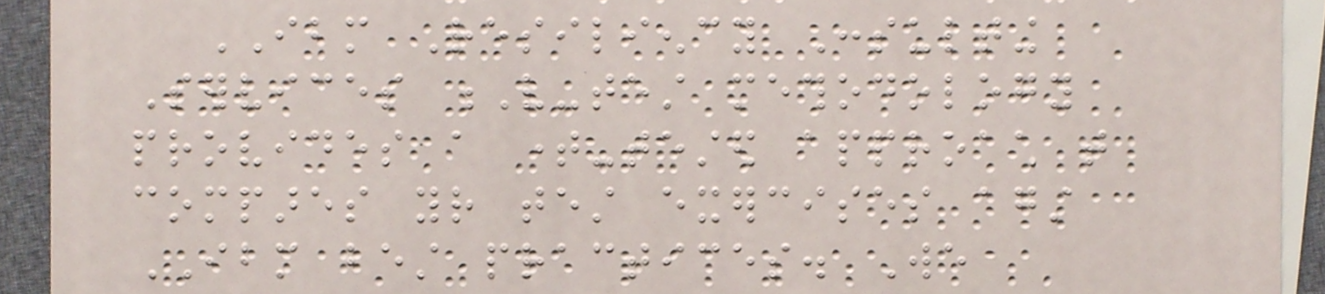IBM Resiliency Consulting
Services V-test methodology
provides a time-tested approach that
compares your test exercises against
IBM best practices. We
